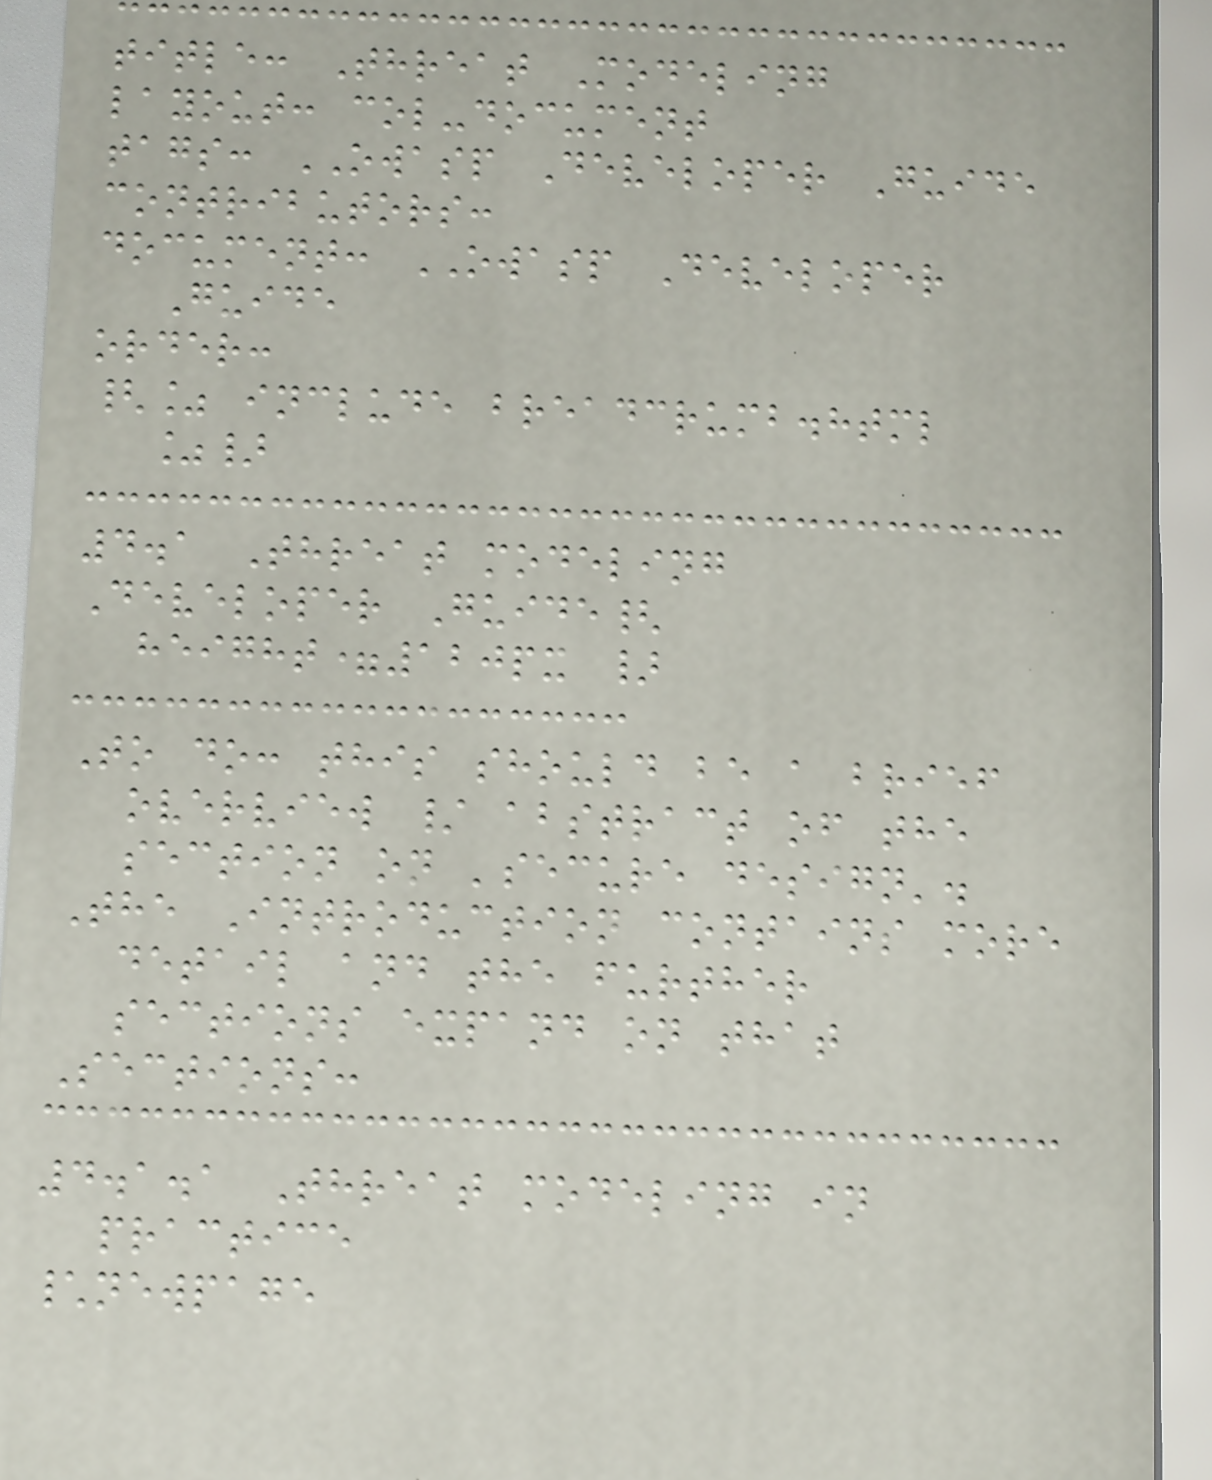title: Threat Modeling
layout: col-document
tags: OWASP Developer Guide
contributors:
document: OWASP Developer
Guide
order:
{% include breadcrumb.html
%}
4.1 Threat modeling
Developer Guide{
height=120px }
To do: this should be a brief
overview / abstract of the
section on 'secure design'.
The Introduction contains more
detail and the further
sections expand on that
Sections:
4.1.1 Threat modeling in
practice
\newpage
